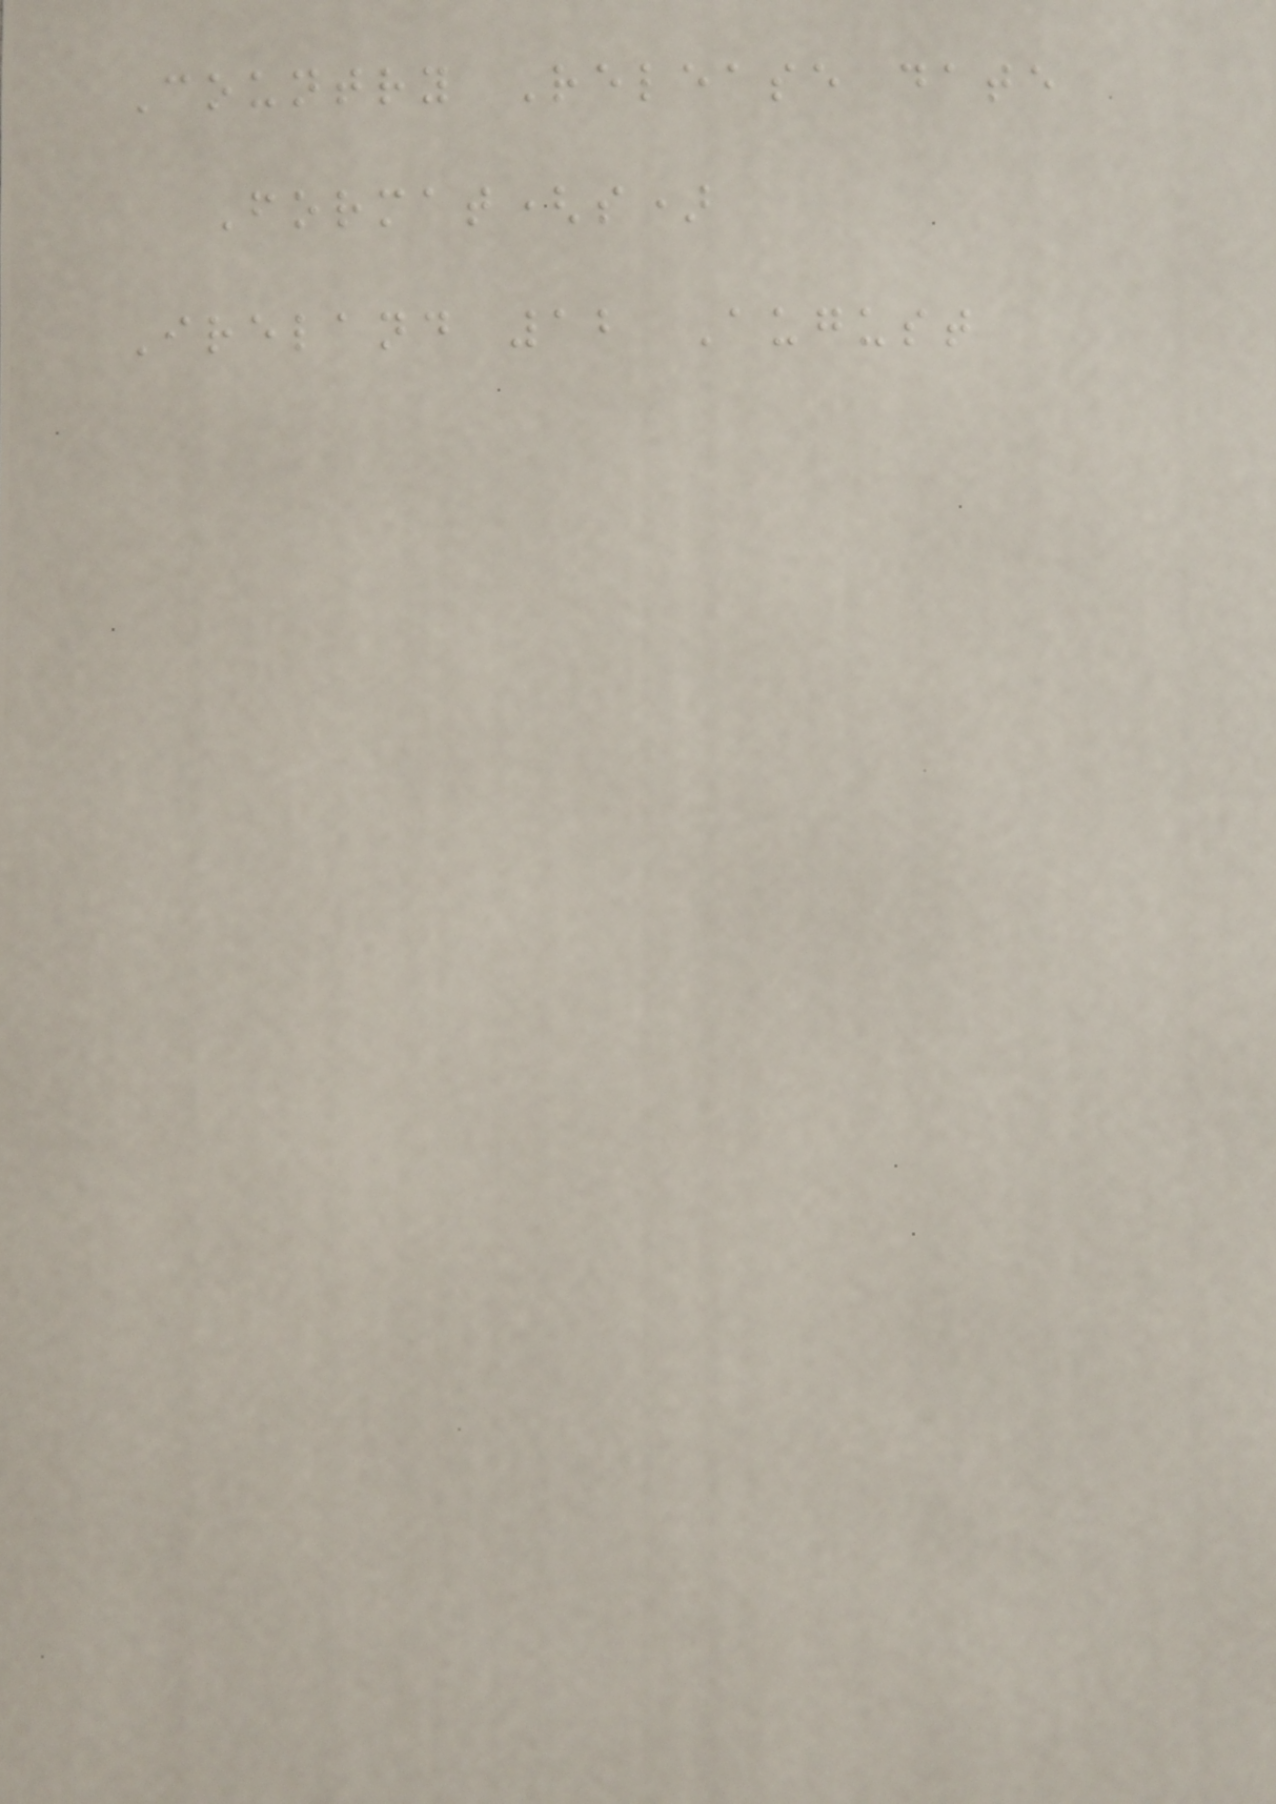Country Release date
Format(s)
Ireland 12 August
